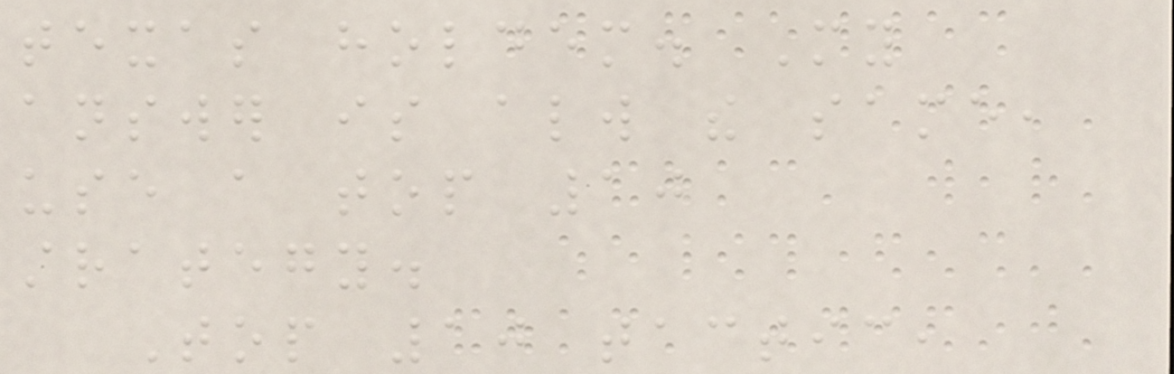texas holdem. My
answer is always the same,
use a top 10
strategy.
Top 10 tactic,
